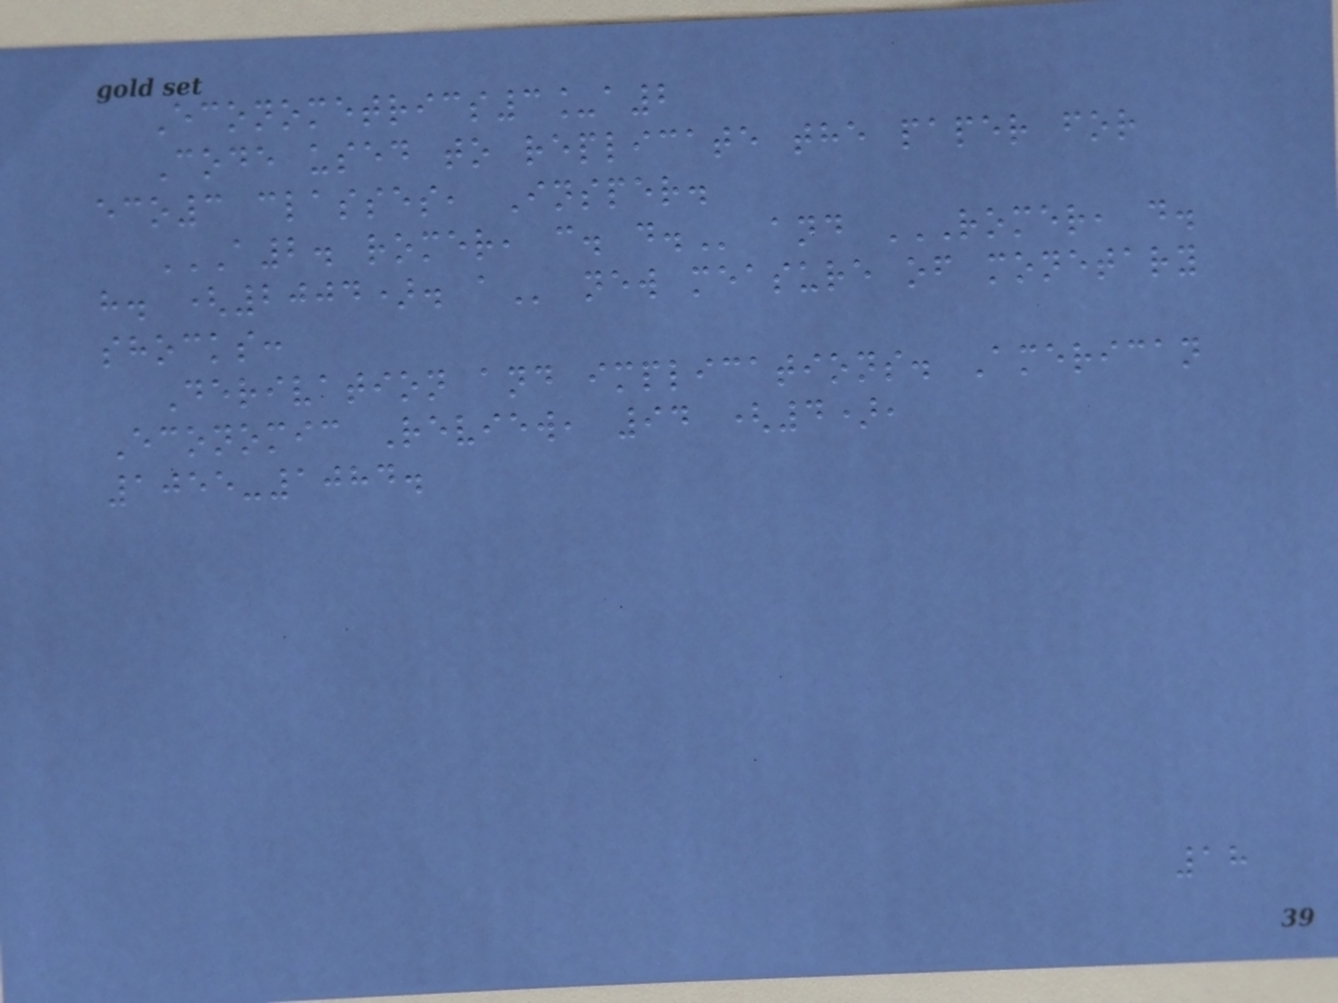Econometrics3_a2
Code used to replicate the paper for
eco3 classes, Insper.
A2. ROMER, C. D. and ROMER, D.
H. (2004). A new measure of monetary
shocks:
Derivation and implications. American
Economic Review, 94 (4),
1055-1084.
18
